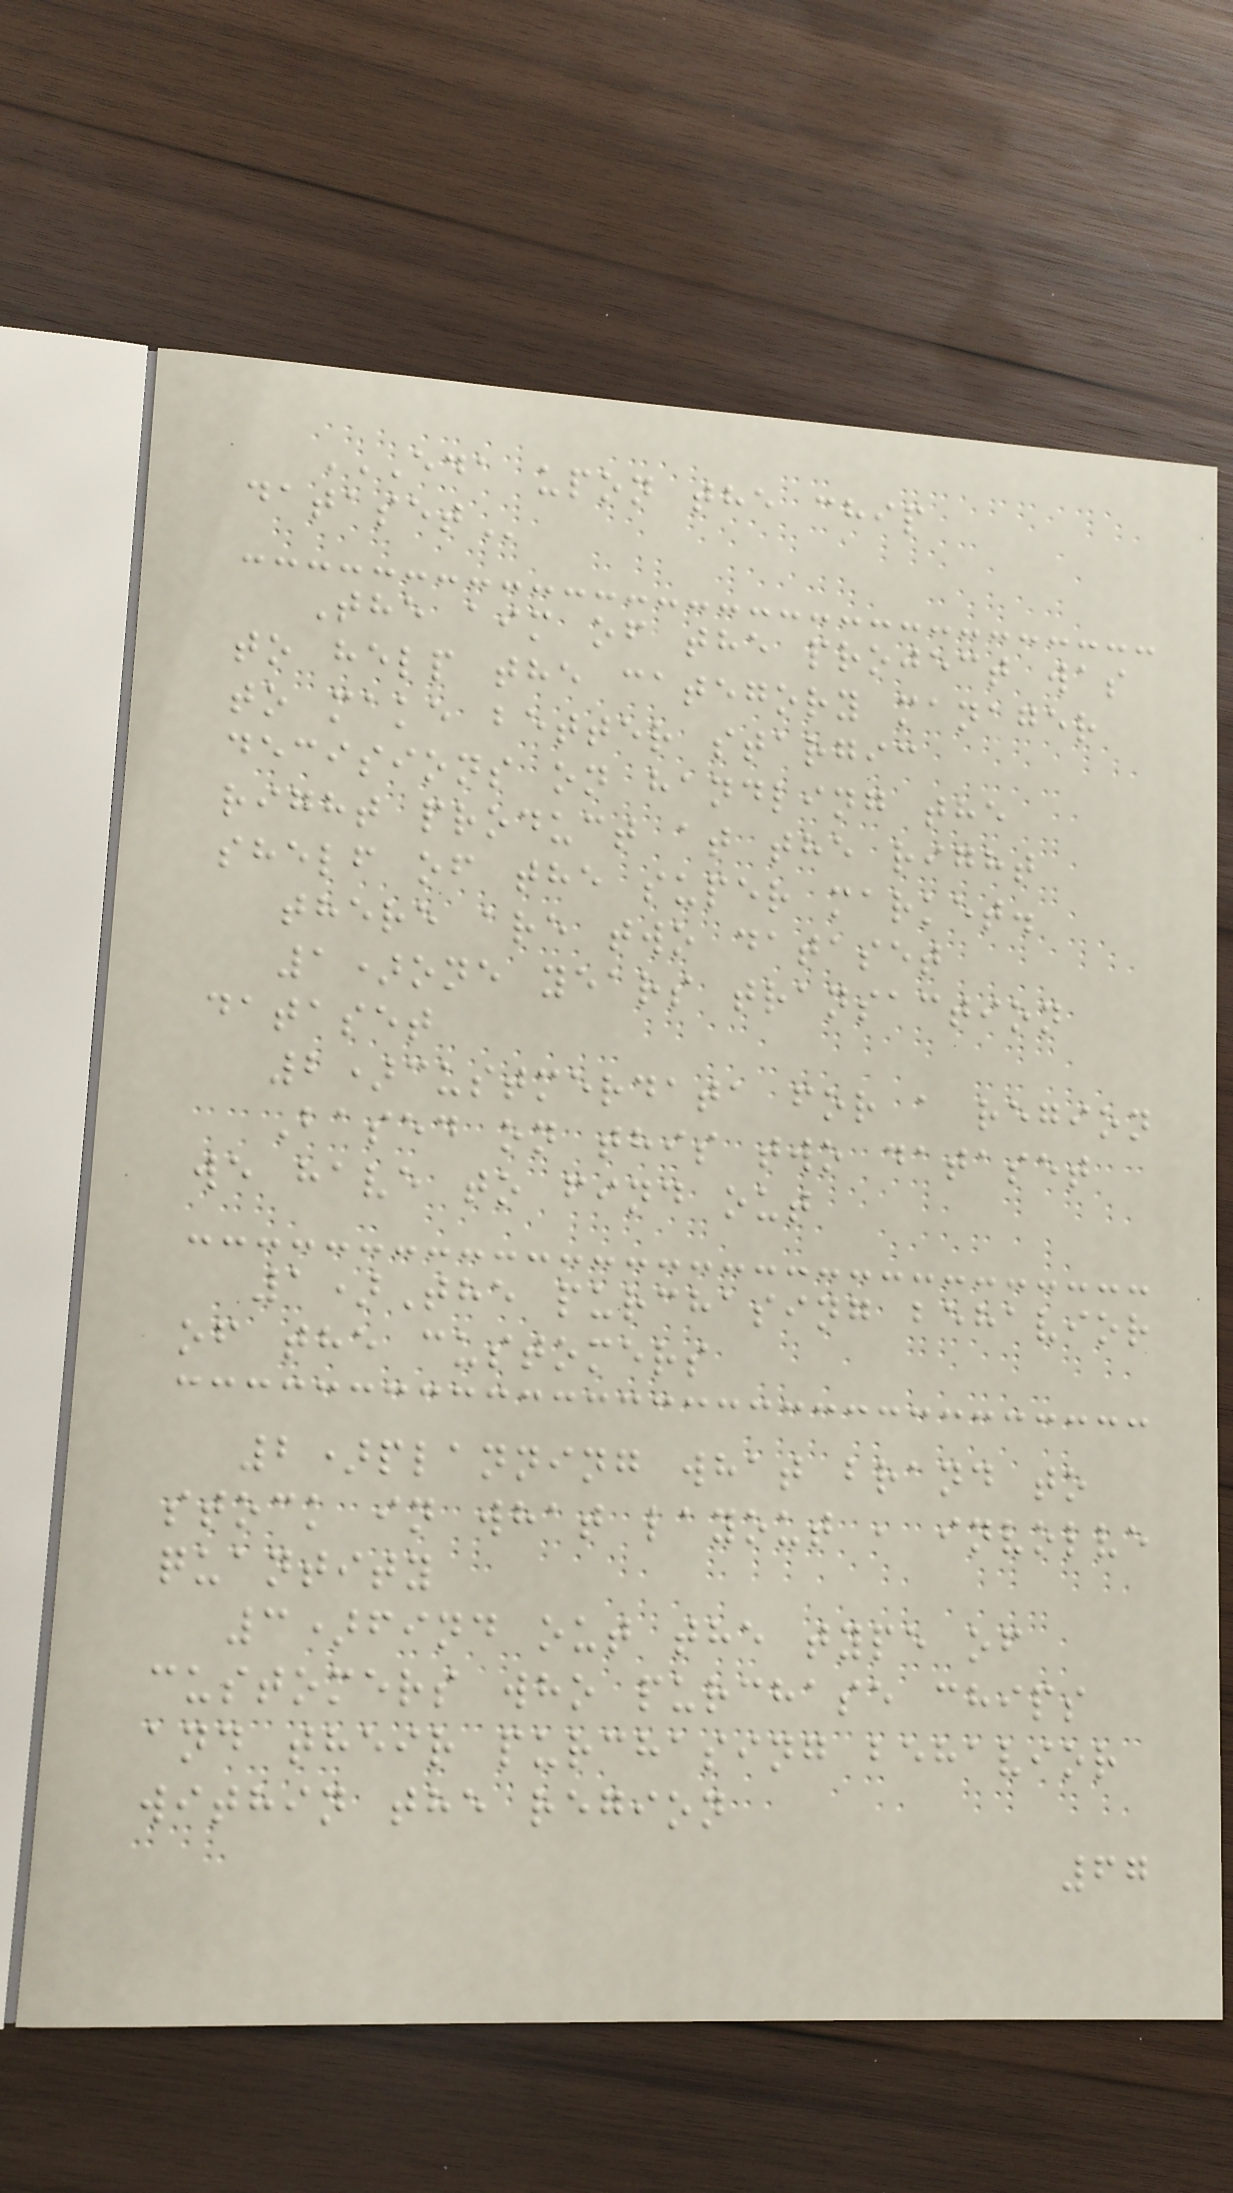EDA UPON THE CHIP
DATASET
The aim of the project was
to help the category manager
to make better stargic
decisions on handling the
right product at the right
shelf of the super market.
there are two dataset
1)one years transaction
dataset
2)custmerdata for a region
Based on this two dataset
we have to find out
1)The purchasing behavior
of the customers
2)planning what brand to
stock in what layout , involve
quantity
3)find out the type of
customers who purchase chips
and their purchasing behavior
within the region
67
